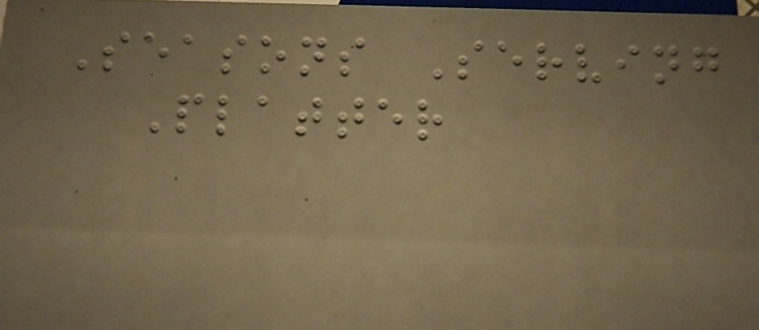Seasons Serving
Platter
